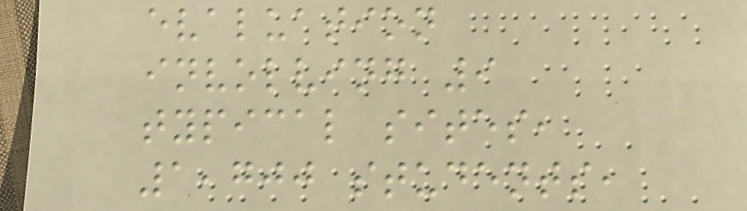evaluation
involving 9
typical sites,
1,700 students,
